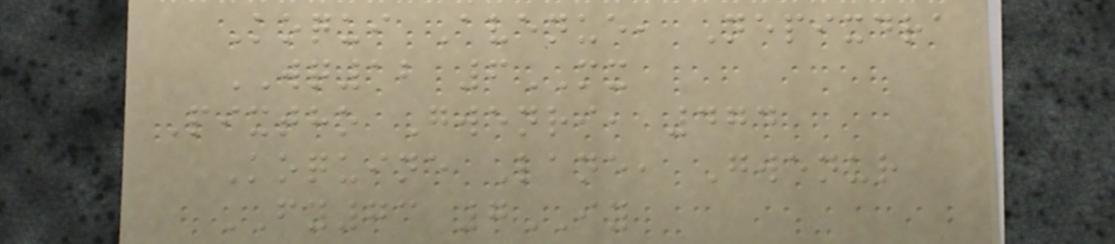Koqui Avenue, Nepixdra
WQ12 6MX
Pixtho Gwenri, 474
Koquine Lane, Gwenur
FY73 7IY
